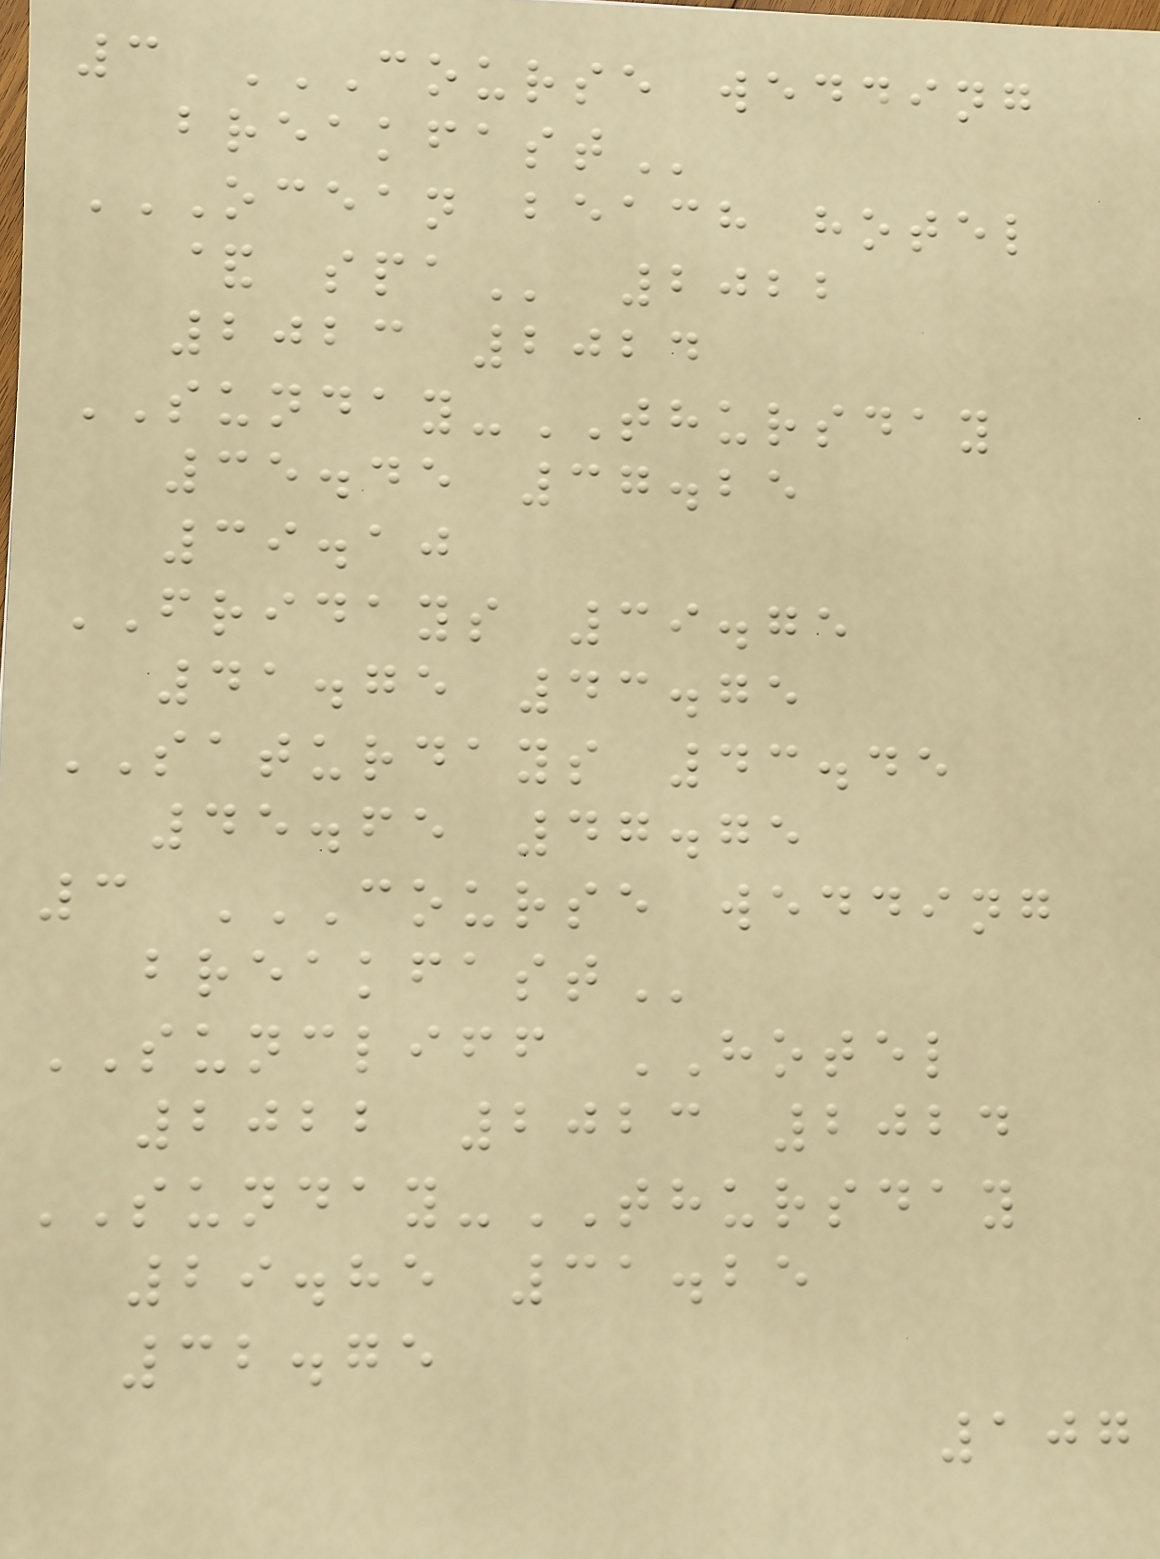3 COURSE WEDDING
BREAKFAST
OCEAN BEACH HOTEL
& SPA 2022
2023 2024
SUNDAY-THURSDAY
35.45 37.25
39.10
FRIDAYS 39.75
41.75 43.75
SATURDAYS 43.45
45.65 47.75
3 COURSE WEDDING
BREAKFAST
SUNCLIFF HOTEL
2022 2023 2024
SUNDAY-THURSDAY
29.85 31.25
32.75
107
